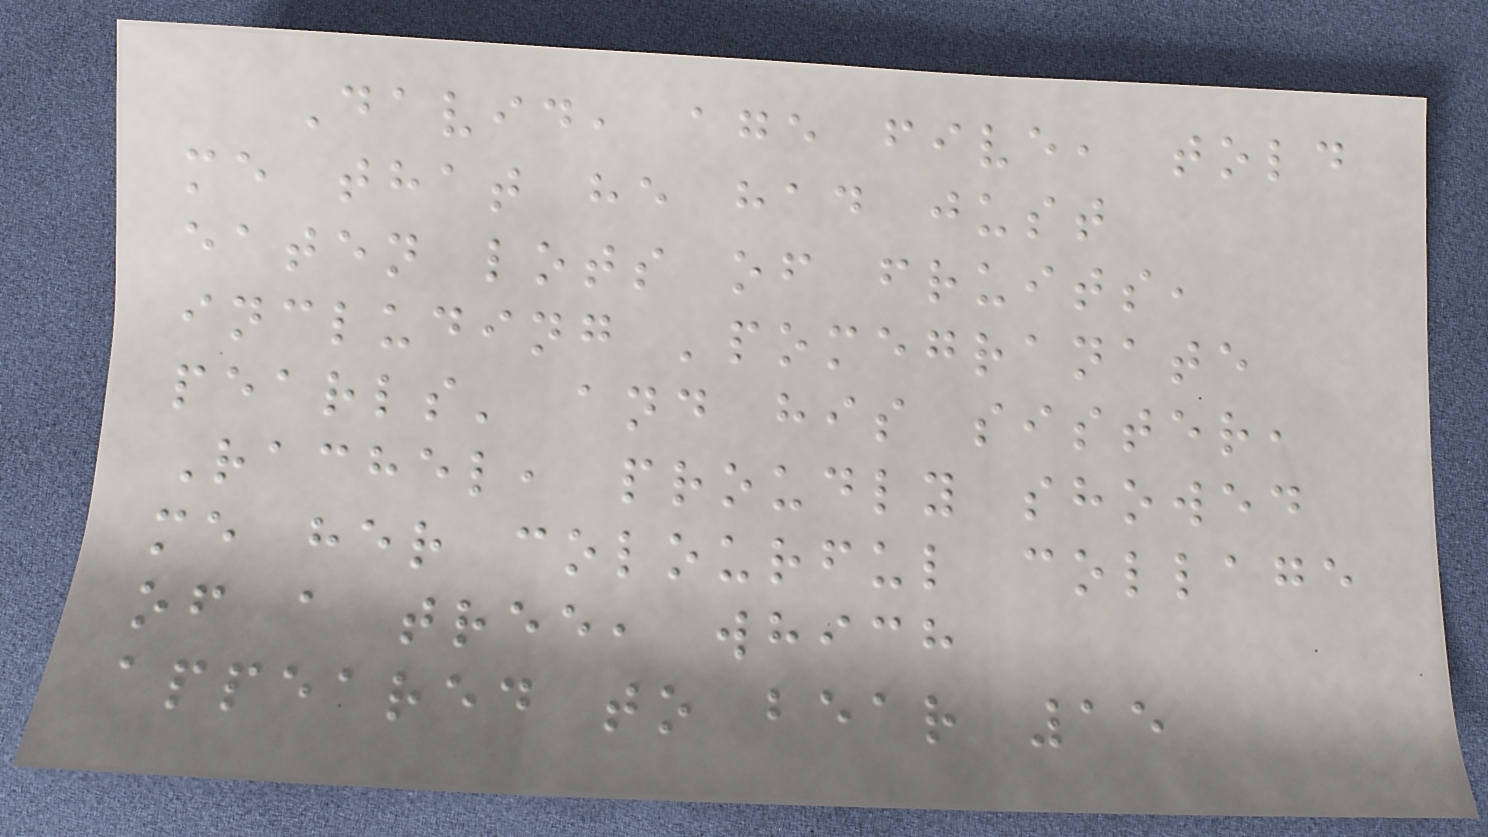David, age five, told
me that he had just
eaten lots of fruits,
including 'pomegranate
pearls' and his sister,
Rachel, proudly showed
me her colourful collage
of a tree, which
appeared to bear 15
